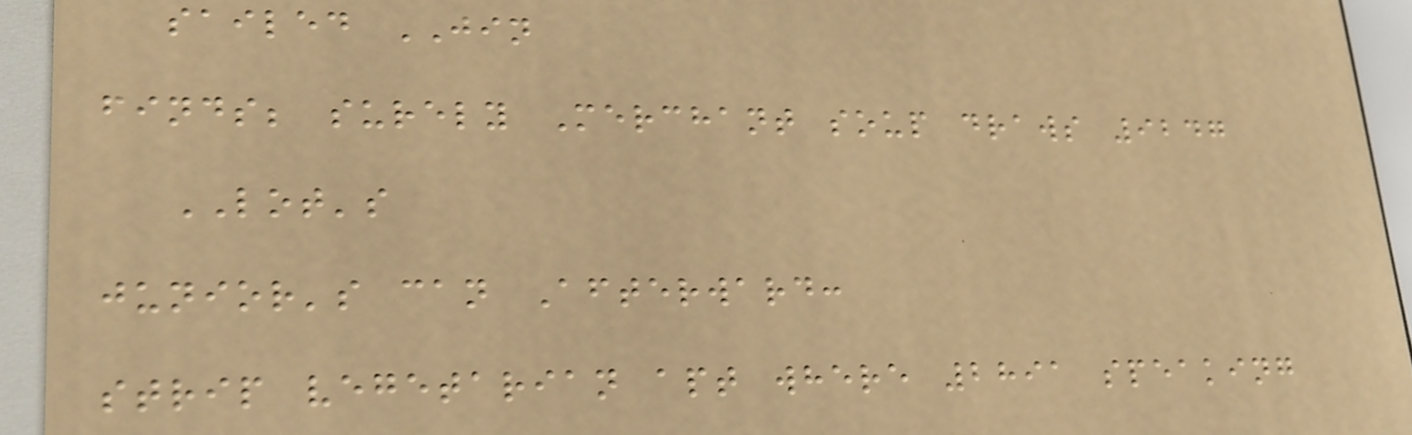sailed JIN
finds; surely Merchant soup draws 9247
LOT's
junior's can Afterward:
strip vegetarian apt where 2891 speaking
